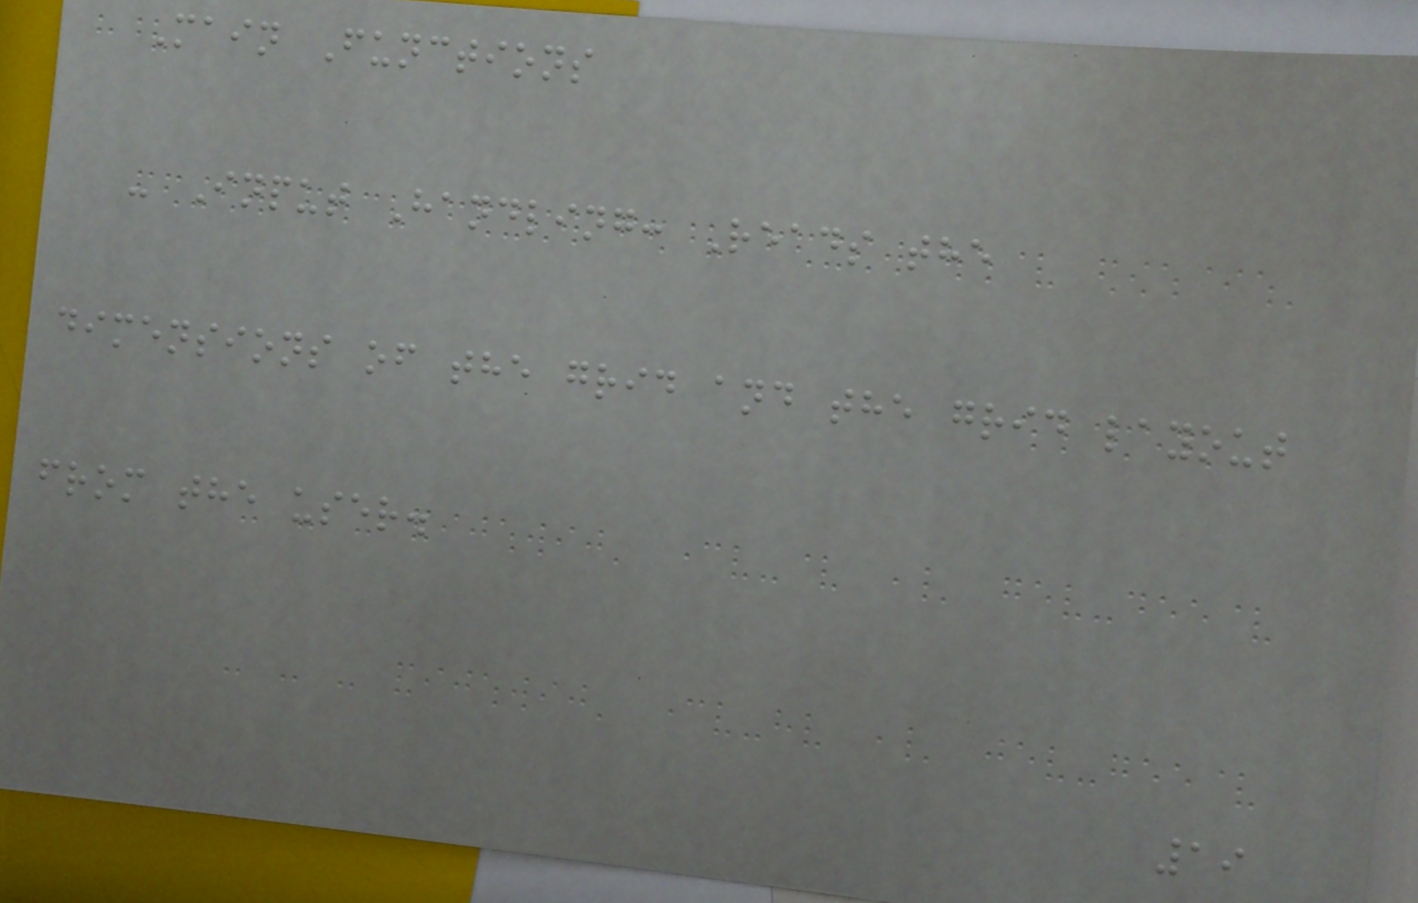Main Functions
- Input Handling: Reads the
dimensions of the grid and the grid layout
from the user.
19
